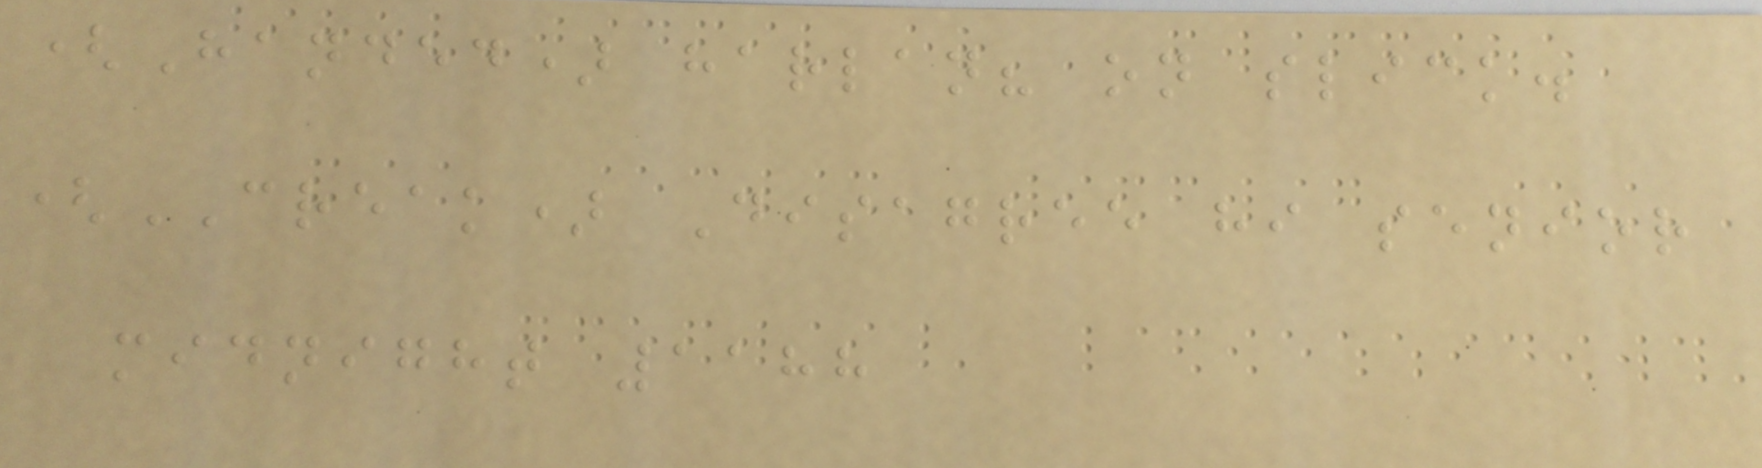(Handed) harlan? on slick.
(CREAK) Disagree hi senior
midnight 1188
